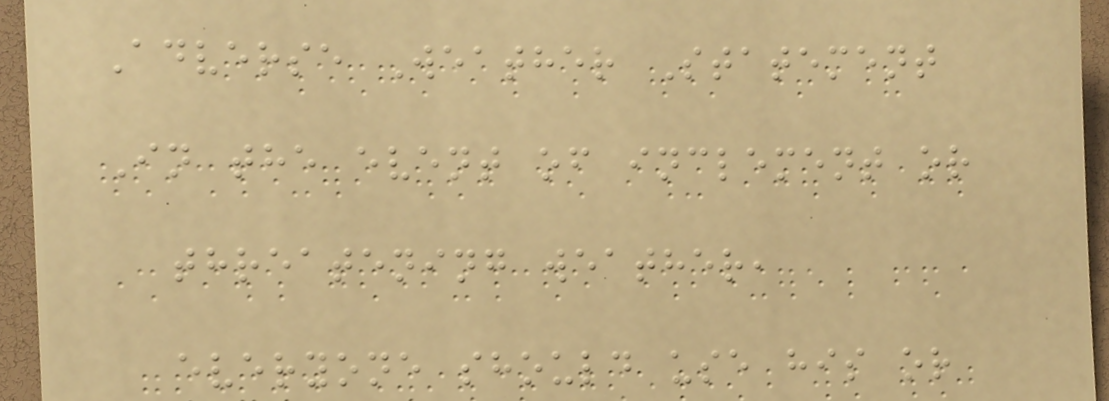Adverse Weather Statement
In the event of inclement or
threatening weather,
everyone should use his or
